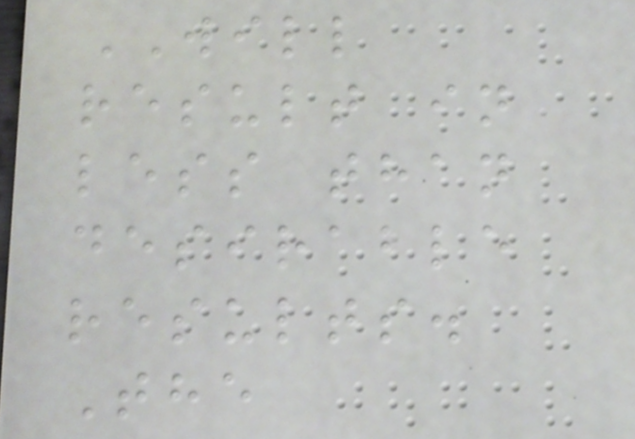WILL
result in
less than
desirable
results.
The
